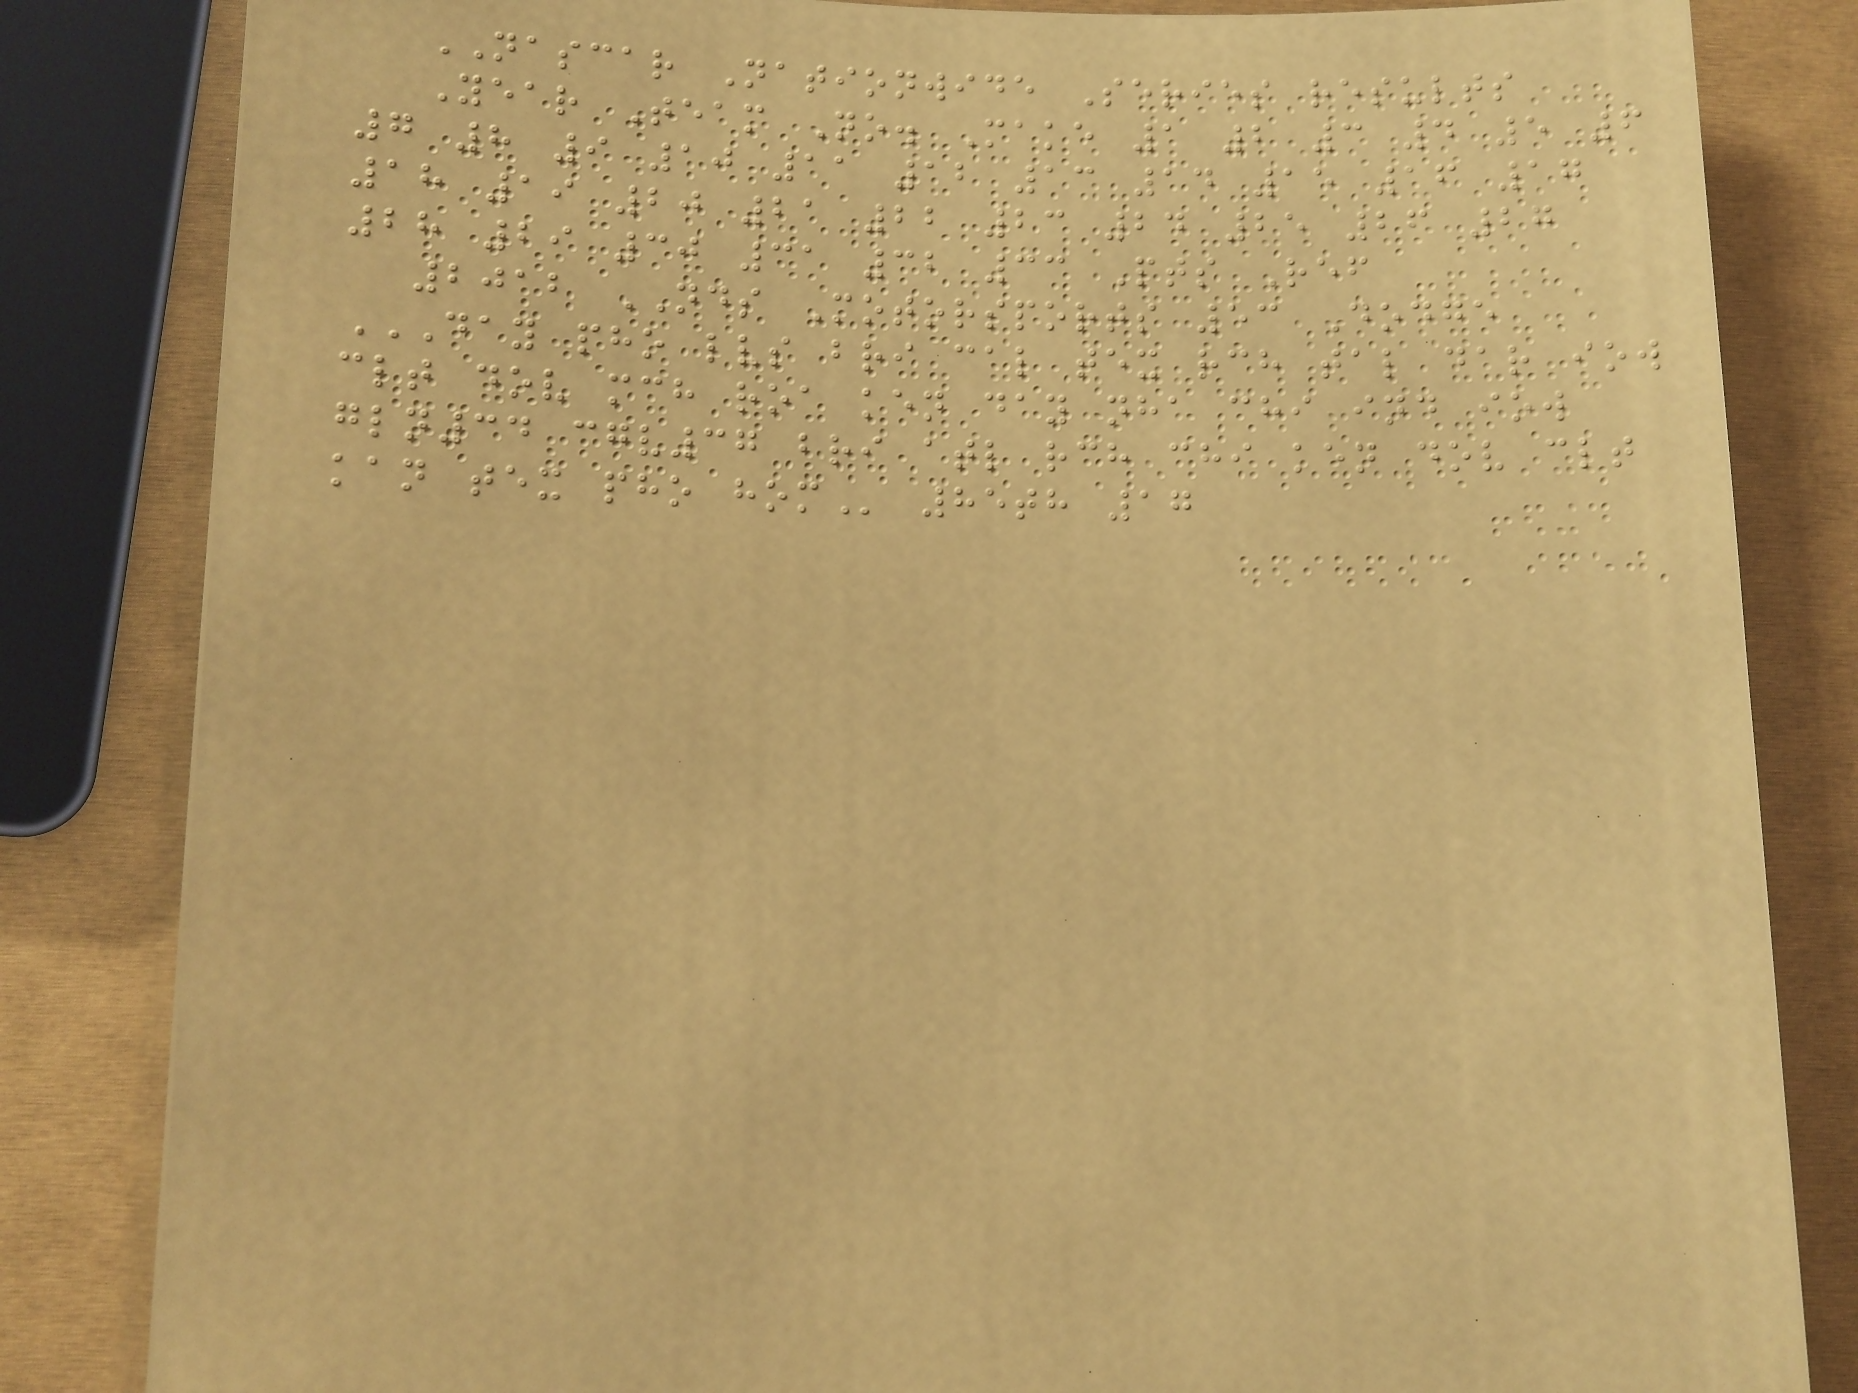NASCAR Nationwide Series results
Year Team No. Make 1 2 3 4 5 6
7 8 9 10 11 12 13 14 15 16 17
18 19 20 21 22 23 24 25 26 27
28 29 30 31 32 33 Pts Ref
2012 NDS Motorsports 53 Dodge
DAY PHO LVS BRI CAL TEX RCH TAL DAR IOW
CLT DOV MCH ROA KEN DAY NHA CHI IND IOW
GLN34 CGV37 BRI ATL RCH CHI KEN DOV CLT
KAN TEX PHO HOM 85th 17
